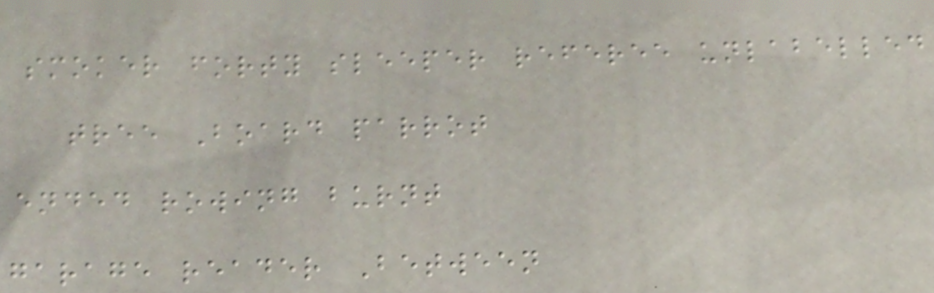smoker forty sleeper referee unlabelled
tree Board parrot
ended rowing burnt
garage reader Between
